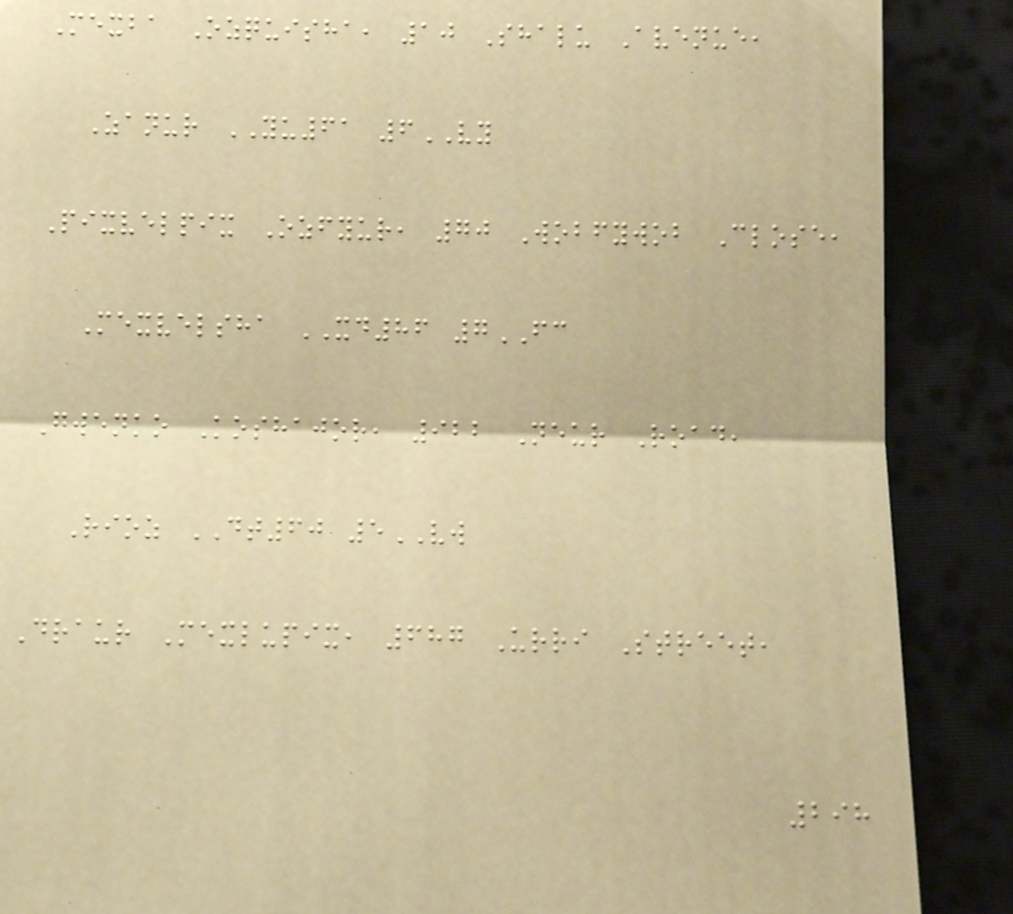Mexba Ozquisha, 10 Shalu Avenue,
Zanur YU61 6VY
Pixvelpix Ozfyur, 70 Wobfywob Close,
Mexvelsha XD86 7FC
Gwenko Koshajor, 922 Neur Road,
Rioz DT60 5VW
Draur Mexlupix, 687 Urri Street,
298
